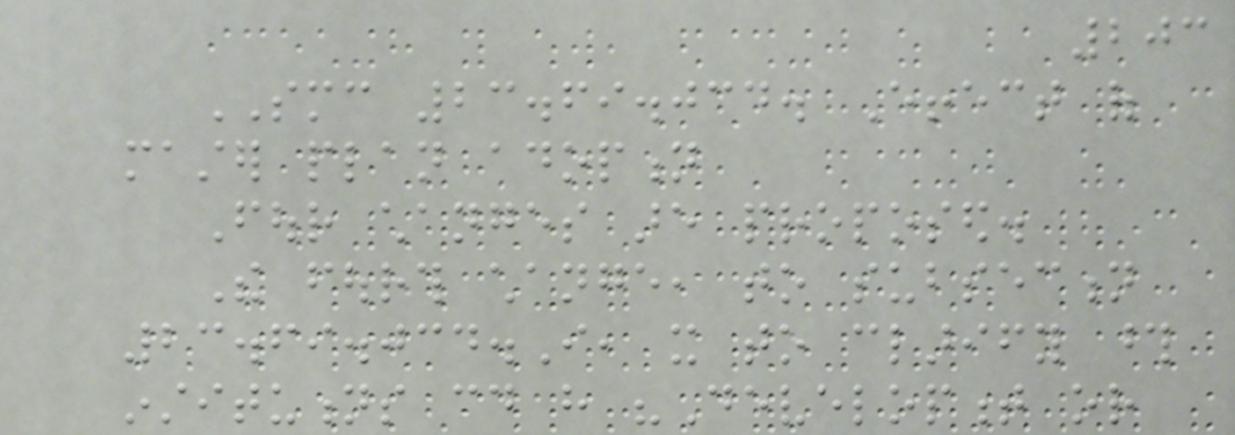203
SMC 23.69.034. Effect of
master plan adoption
Four changes are proposed.
The fourth change, to subsection
23.69.034.I, it to clarify those
institutions could have "Development or
